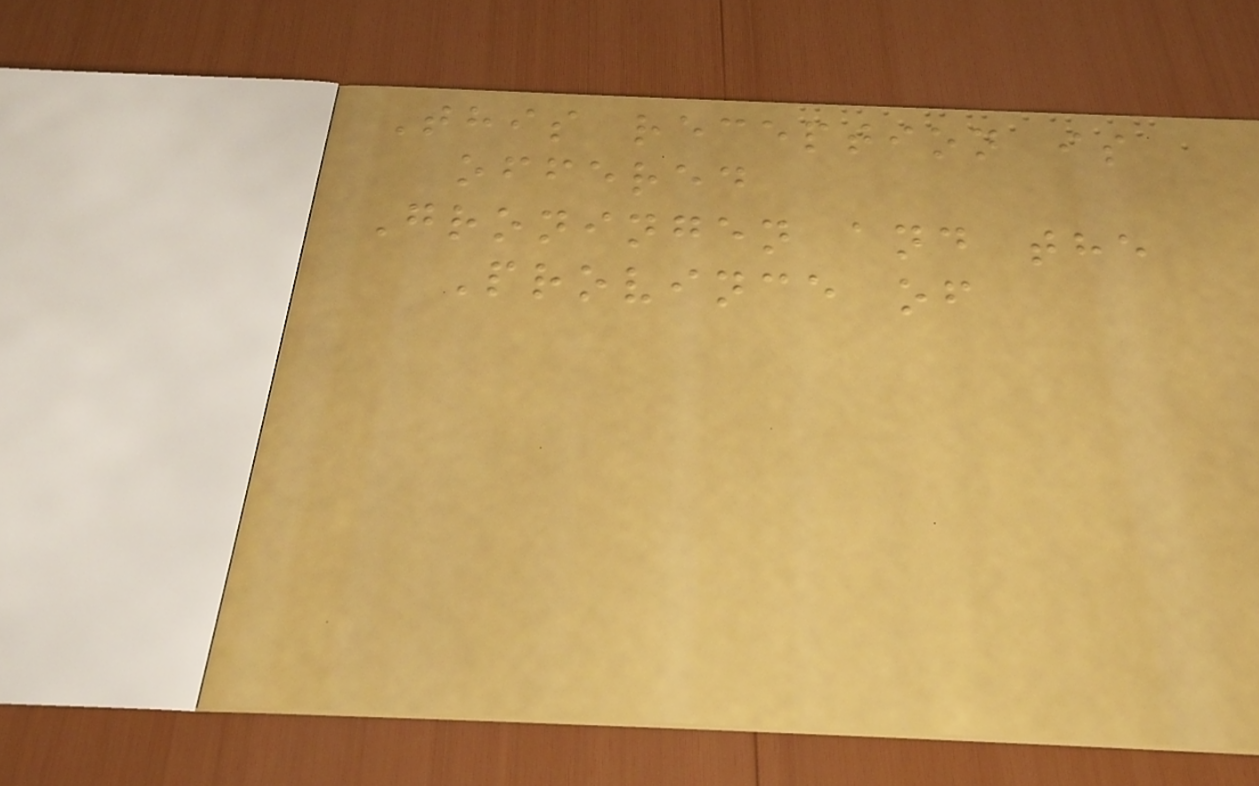This reception is
offered
Groningen and the
Province of
